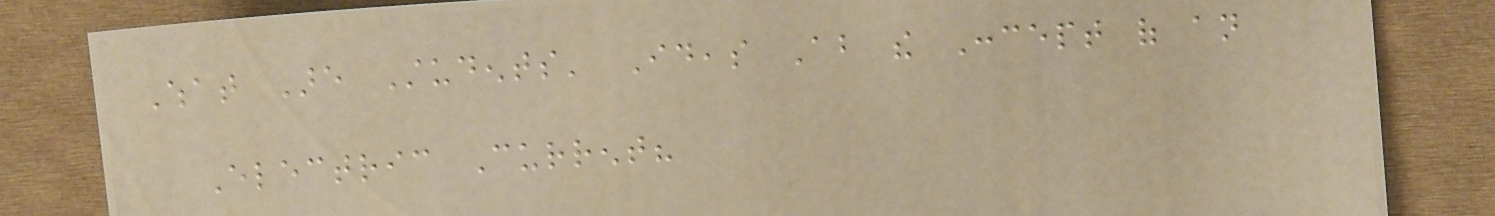What Are Students' Ideas About the Concept of an
Electric Current?
